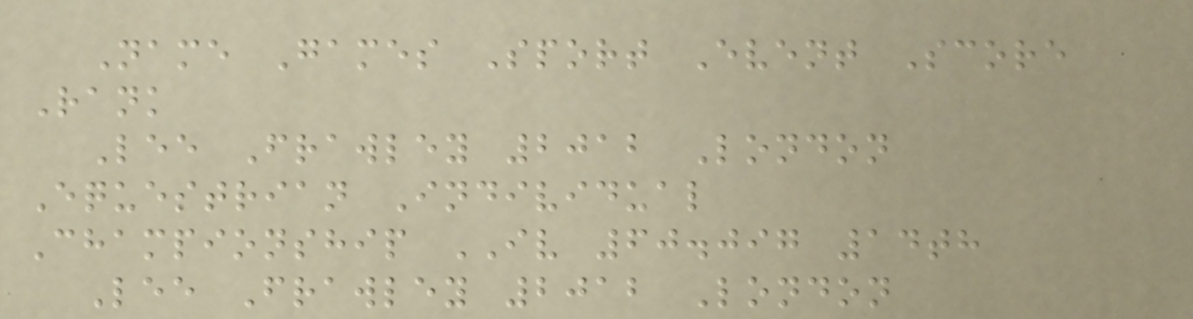Name Games Sport Event Score
Rank
Lee Frawley 2012 London
Equestrian Individual
Championship IV 60.097 14th
Lee Frawley 2012 London
